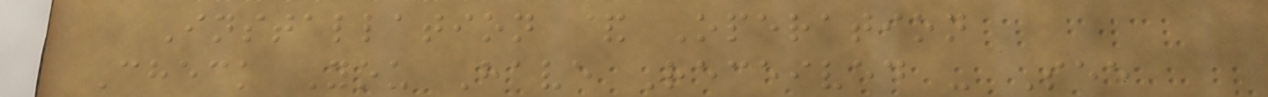Installation & Operation
Check You Have Received - See
